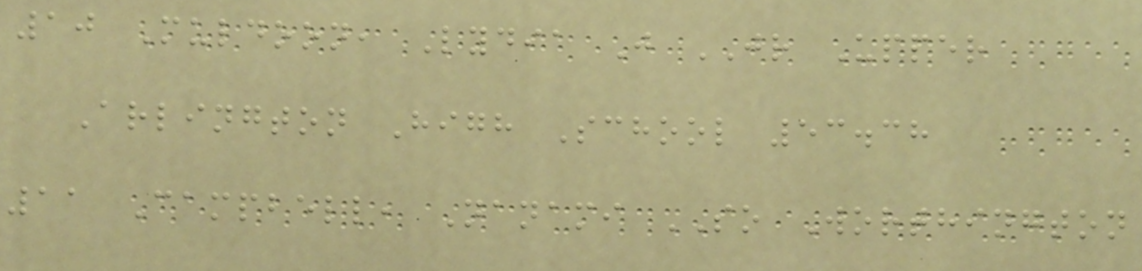10 Muldoon, Lydia J JR Upper
Arlington High School 53.38
11 Campbell, Nanami SO Worthington
